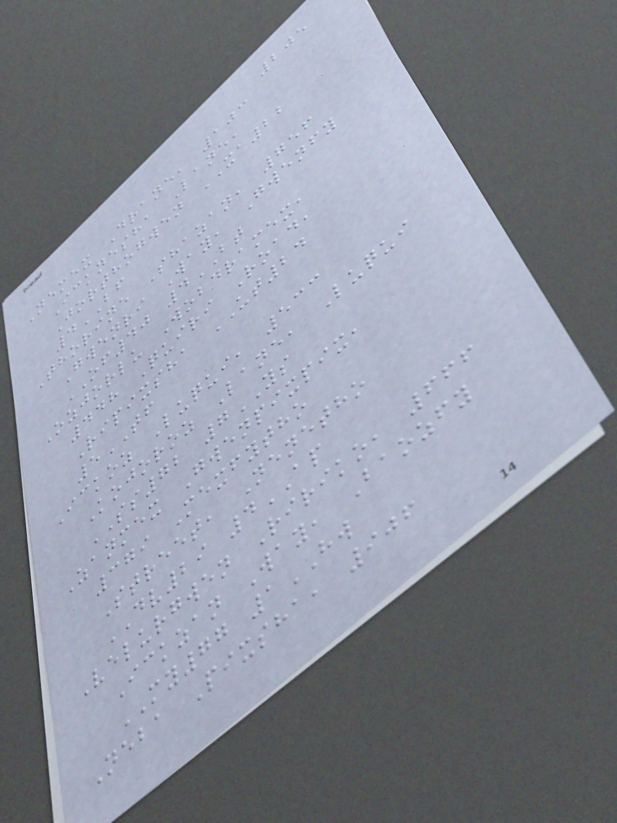205
Nemex Drane, 103
Icknesha Lane,
Jorthogwen XA22
4BF
Thorine Shazan, 756
Gwenri Way, Gwenfy
OF40 4BT
Ozjorlu Wobdramex,
448 Quiri Road,
Ripixsha UT24
5TF
Ickoz Luqui, 533
Kojoroz Lane, Luqui
SS72 7YS
Zanmex Gwenpixpix,
379 Mexfytho
Street, Nenetho
DV29 4AP
Velurgwen Ririko, 666
Ickzan Way, Baozfy
MY77 1HW
Neba Pixsha, 906
